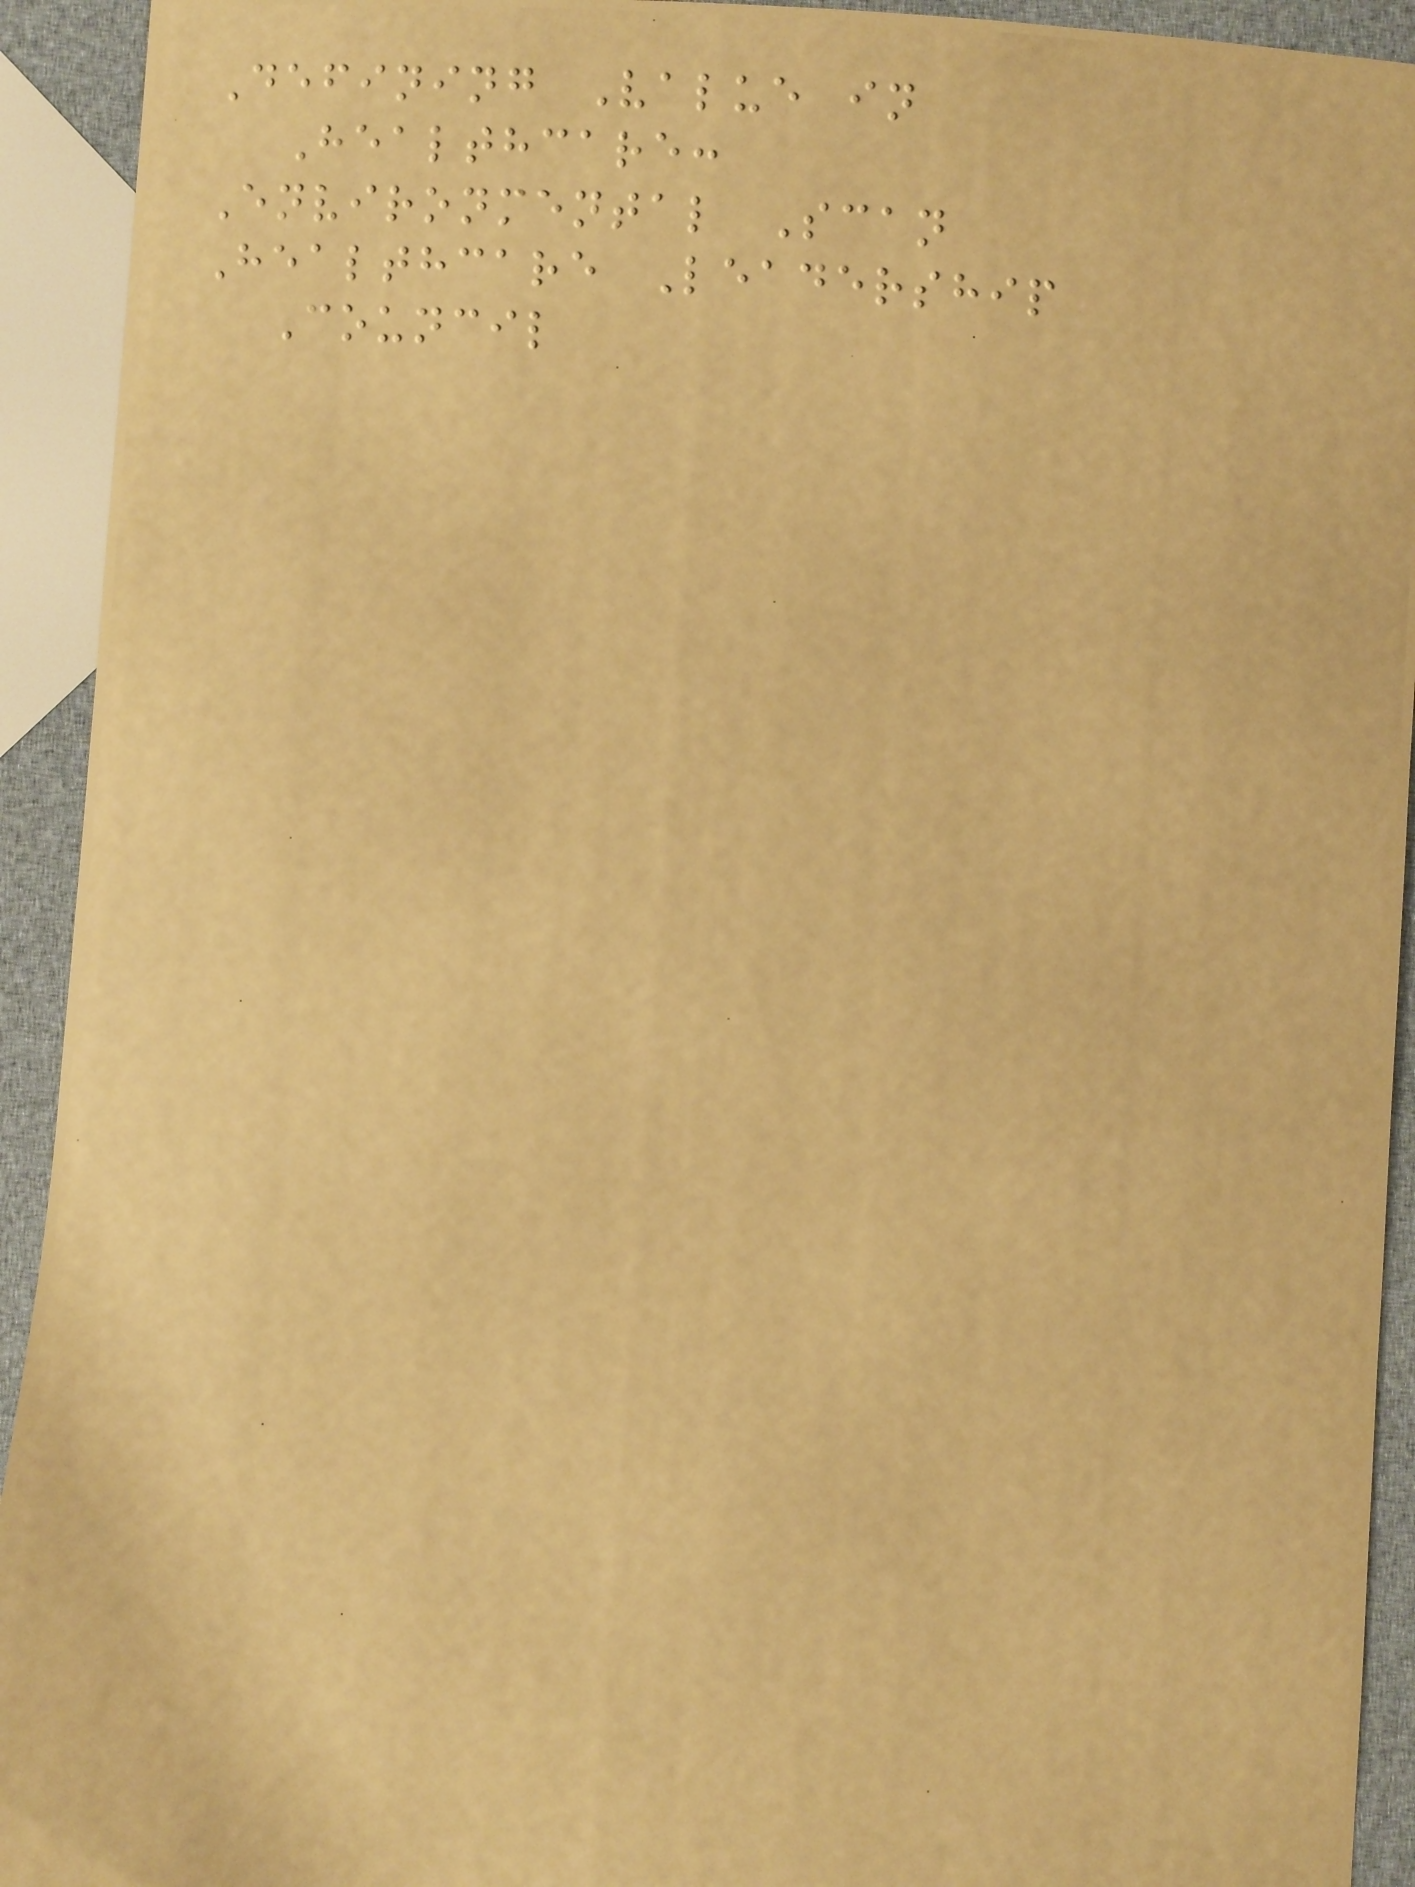Defining Value in
Healthcare:
Environmental Scan
Healthcare Leadership
Council
